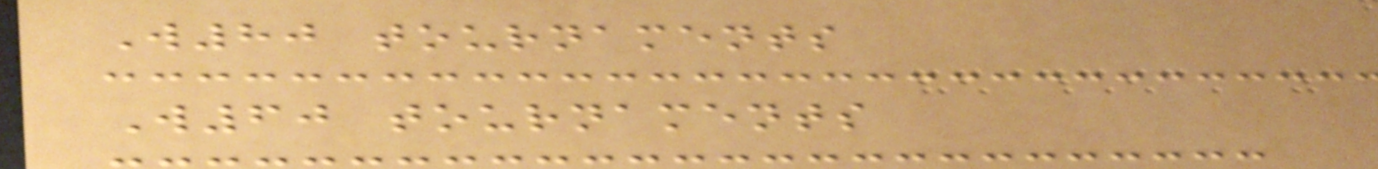W80 tournaments
W60 tournaments
